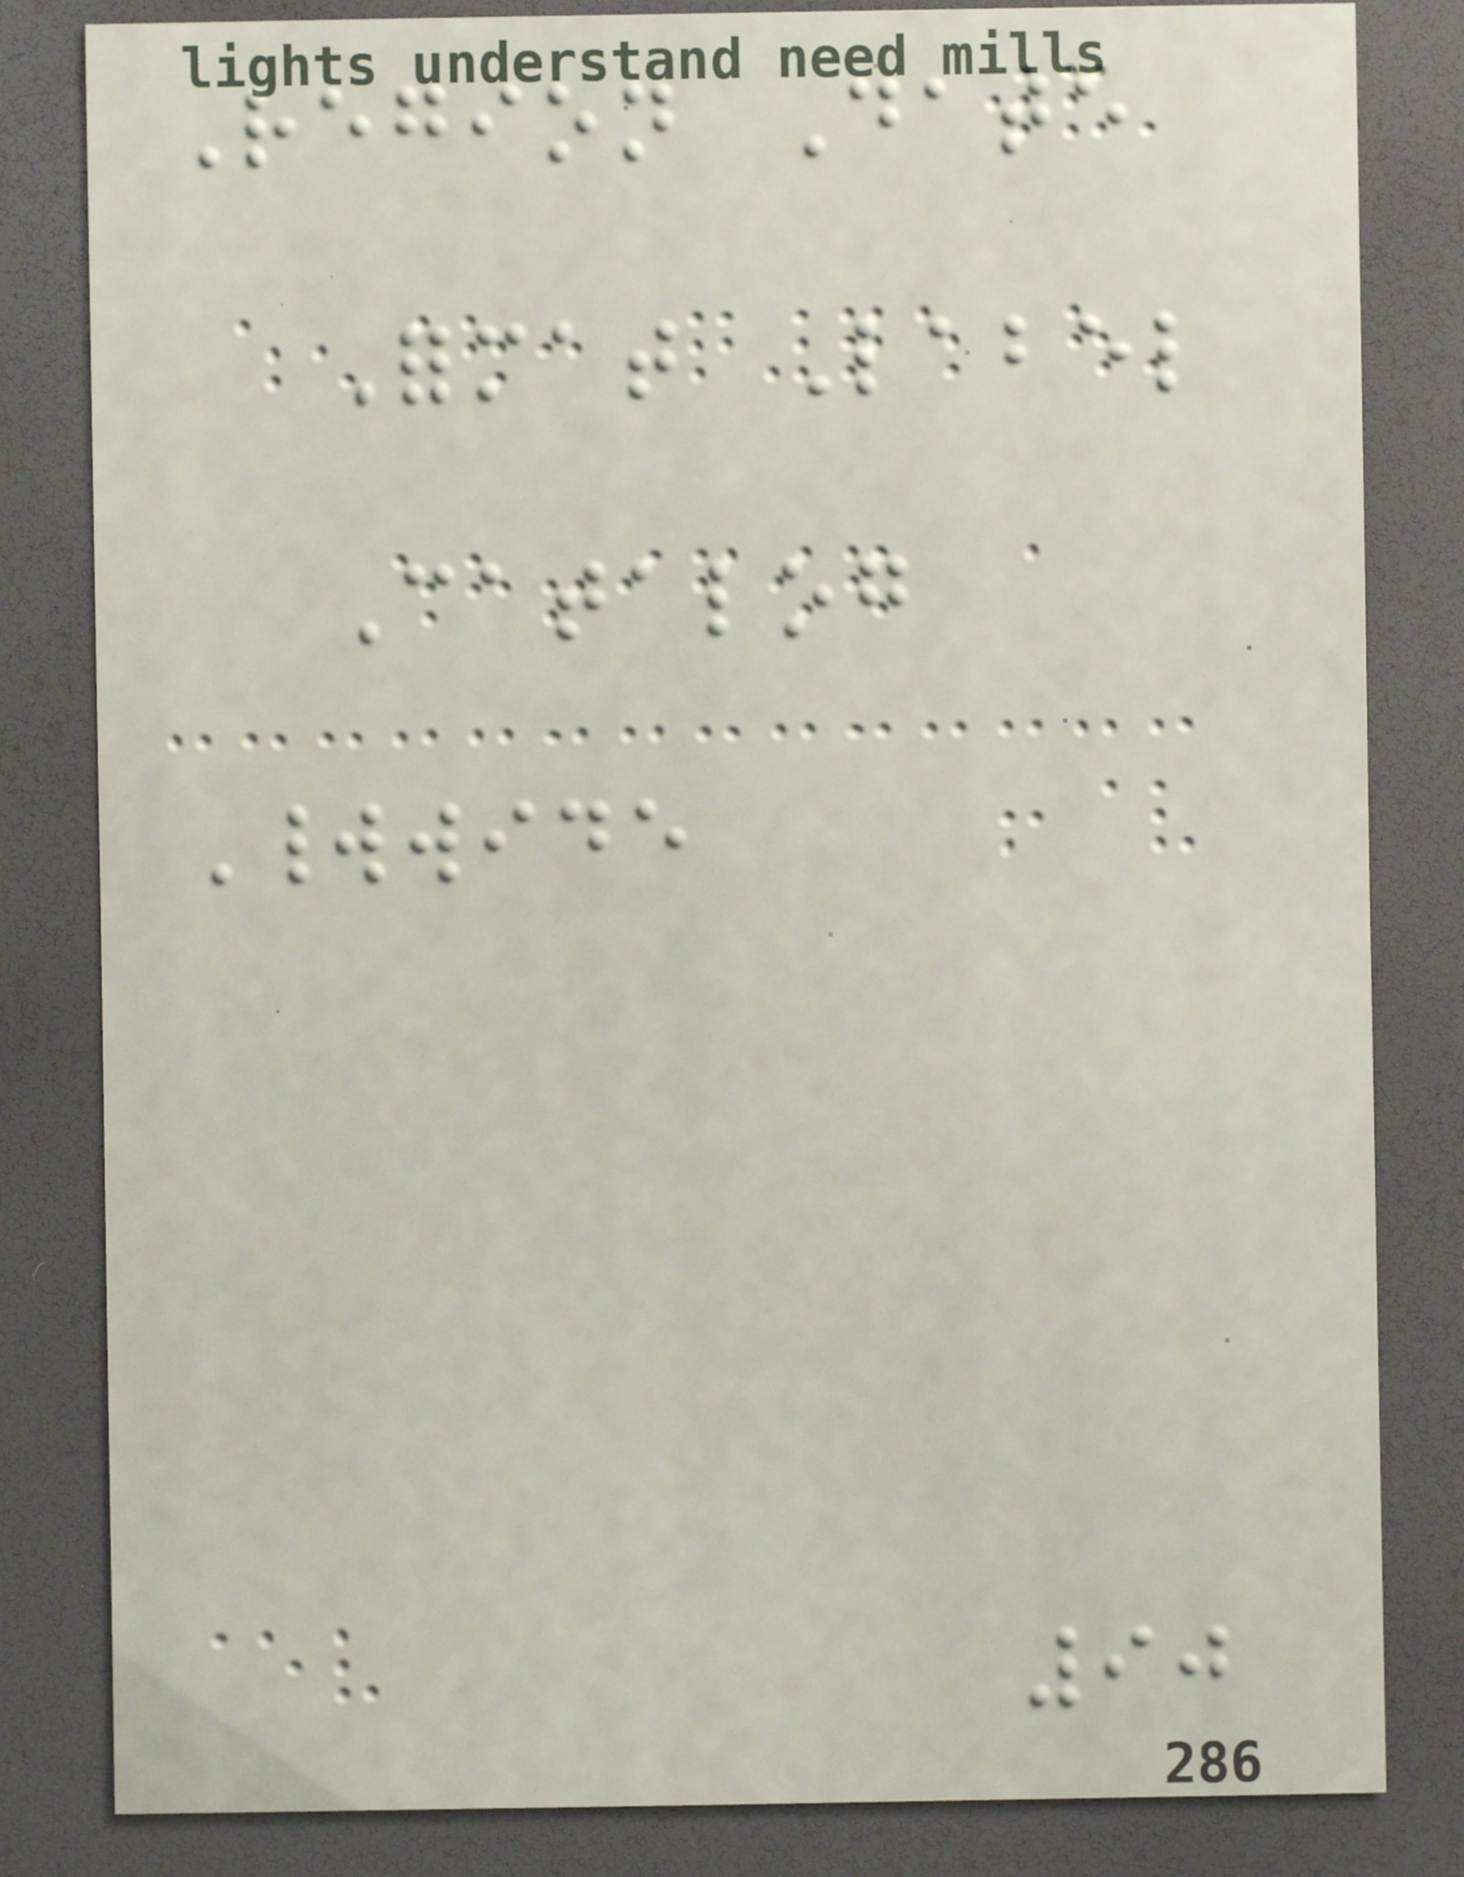Region Date
Format Label
Catalog
Worldwide
90
